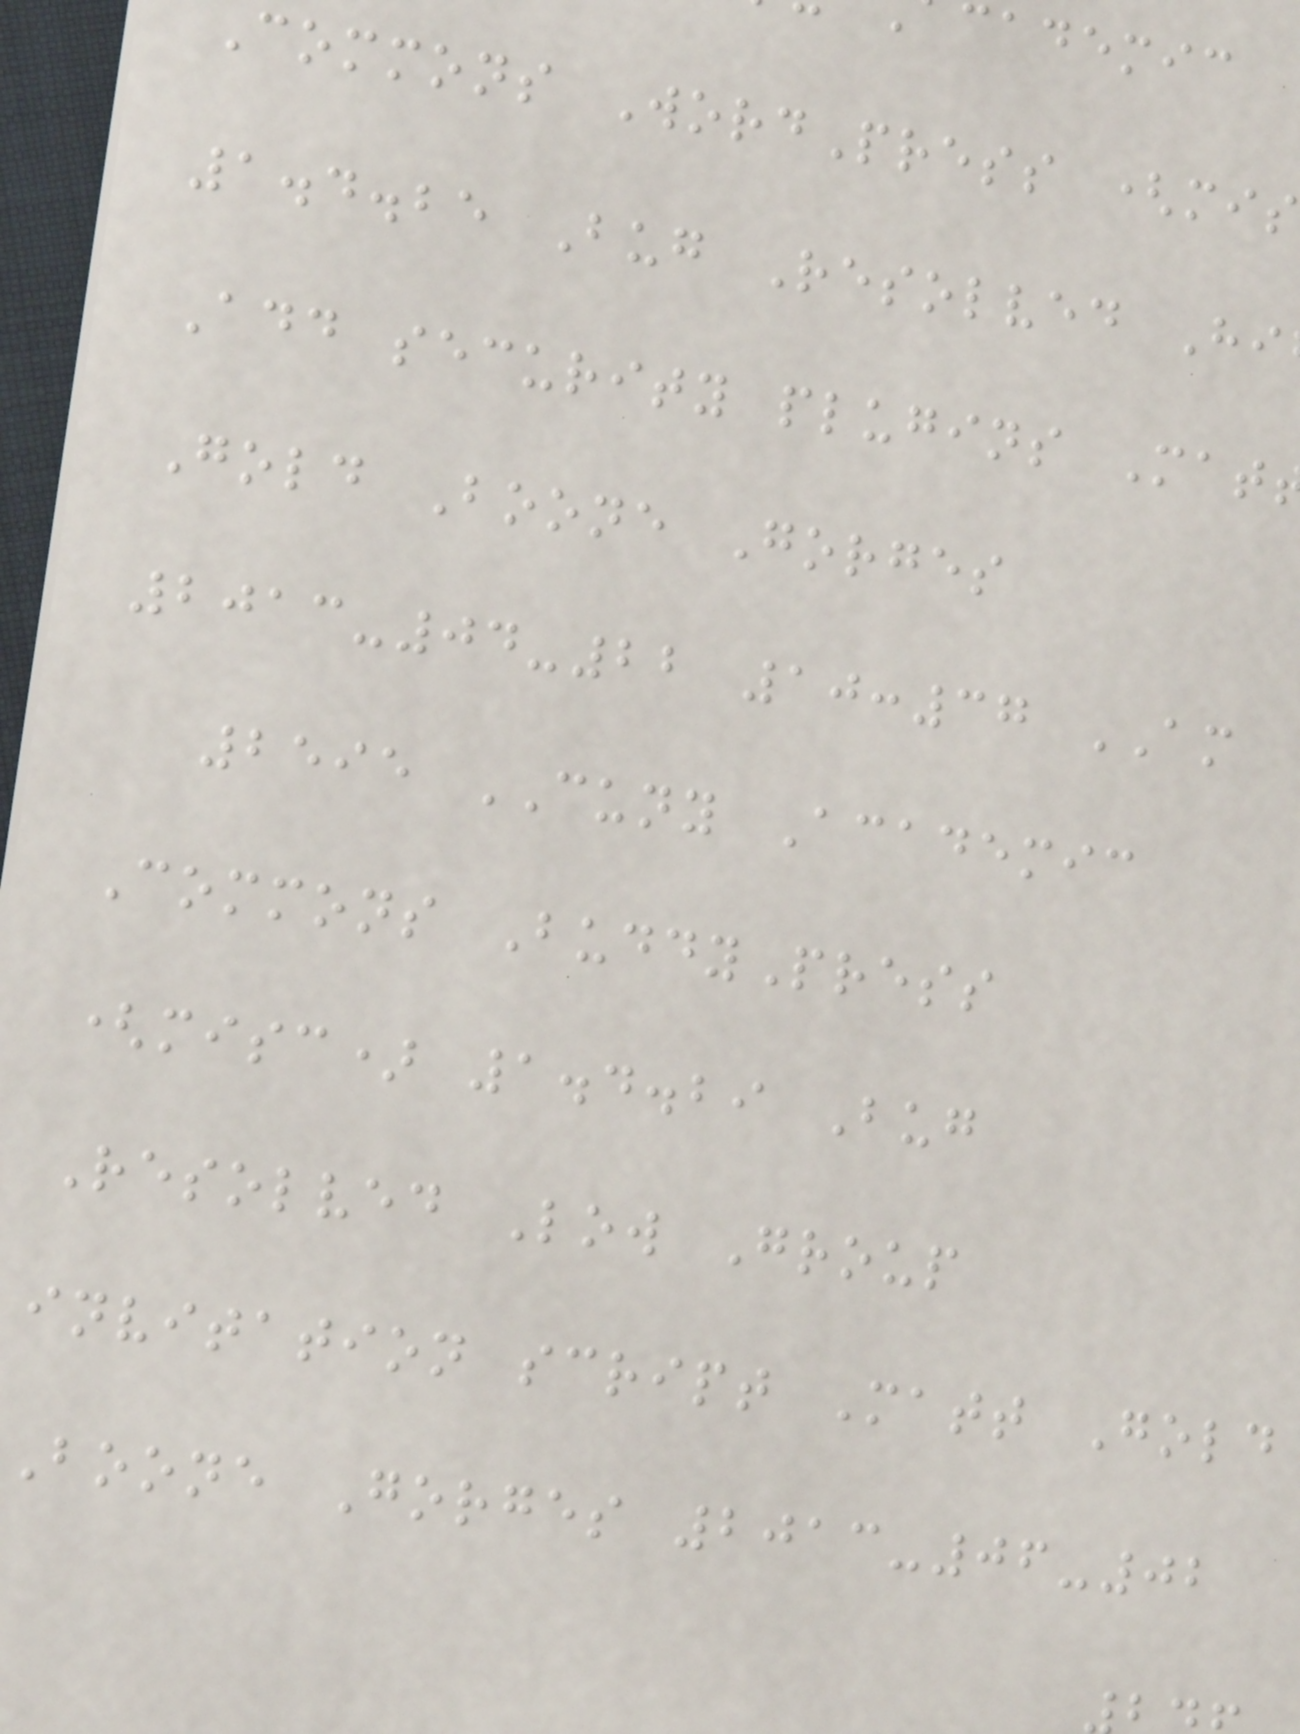cademic
Commons WordPress (mis
1.4.25 Bug Resolved Hi
Add security plugins Mat
Gold Boone Gorges
2013-04-22 10:37 AM
2595 CUNY Academic
Commons BuddyPress
(misc) 1.4.29 Bug
Resolved Low Group
invitation script Matt Gold
Boone Gorges 2013-06-02
